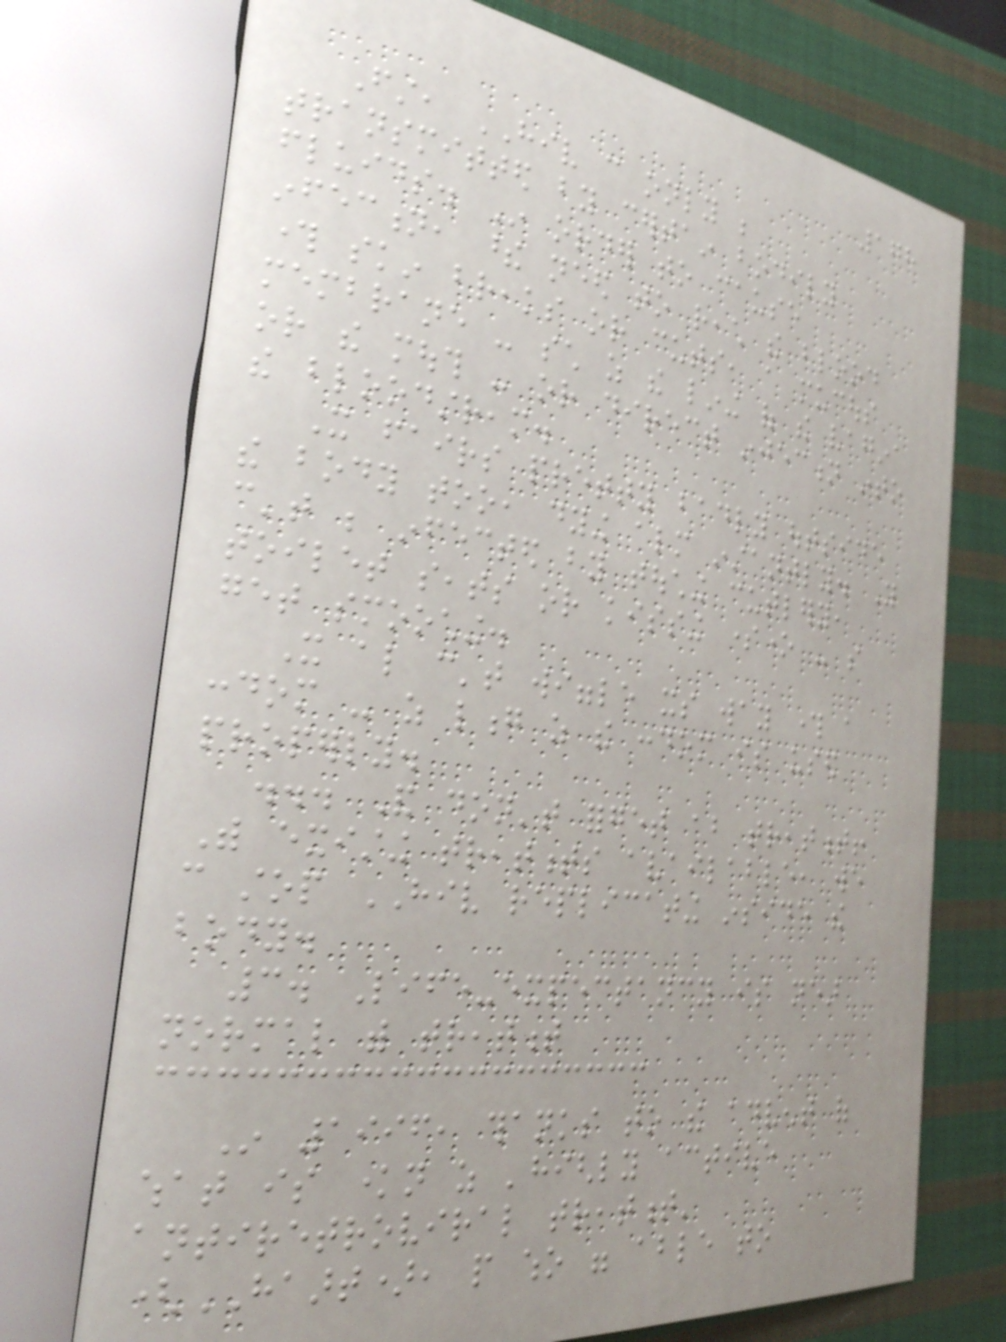178
First, HIV can only be
transmitted by certain bodily
fluids. In order to cause
infection, these need to reach the blood
through skin breaks or cuts, a mucous
membrane - such as the lining of the vagina
or the mouth - or direct injection into
the bloodstream.
It fairs pretty badly outside
the body too, dying almost instantly. You
can't be infected by touching cutlery,
toilet seats or kissing someone - so
get smooching.
It also can't wiggle its way through a
condom - as long as the condom is used
properly.
... And don't forget about treatment!
With existing treatments available, we
can stop HIV replicating inside the
body.
3. Life-expectancy is near
normal with treatment
In 1996, thanks to the advent of
what is known as 'highly active
antiretroviral treatment'
(HAART), people who were able to
